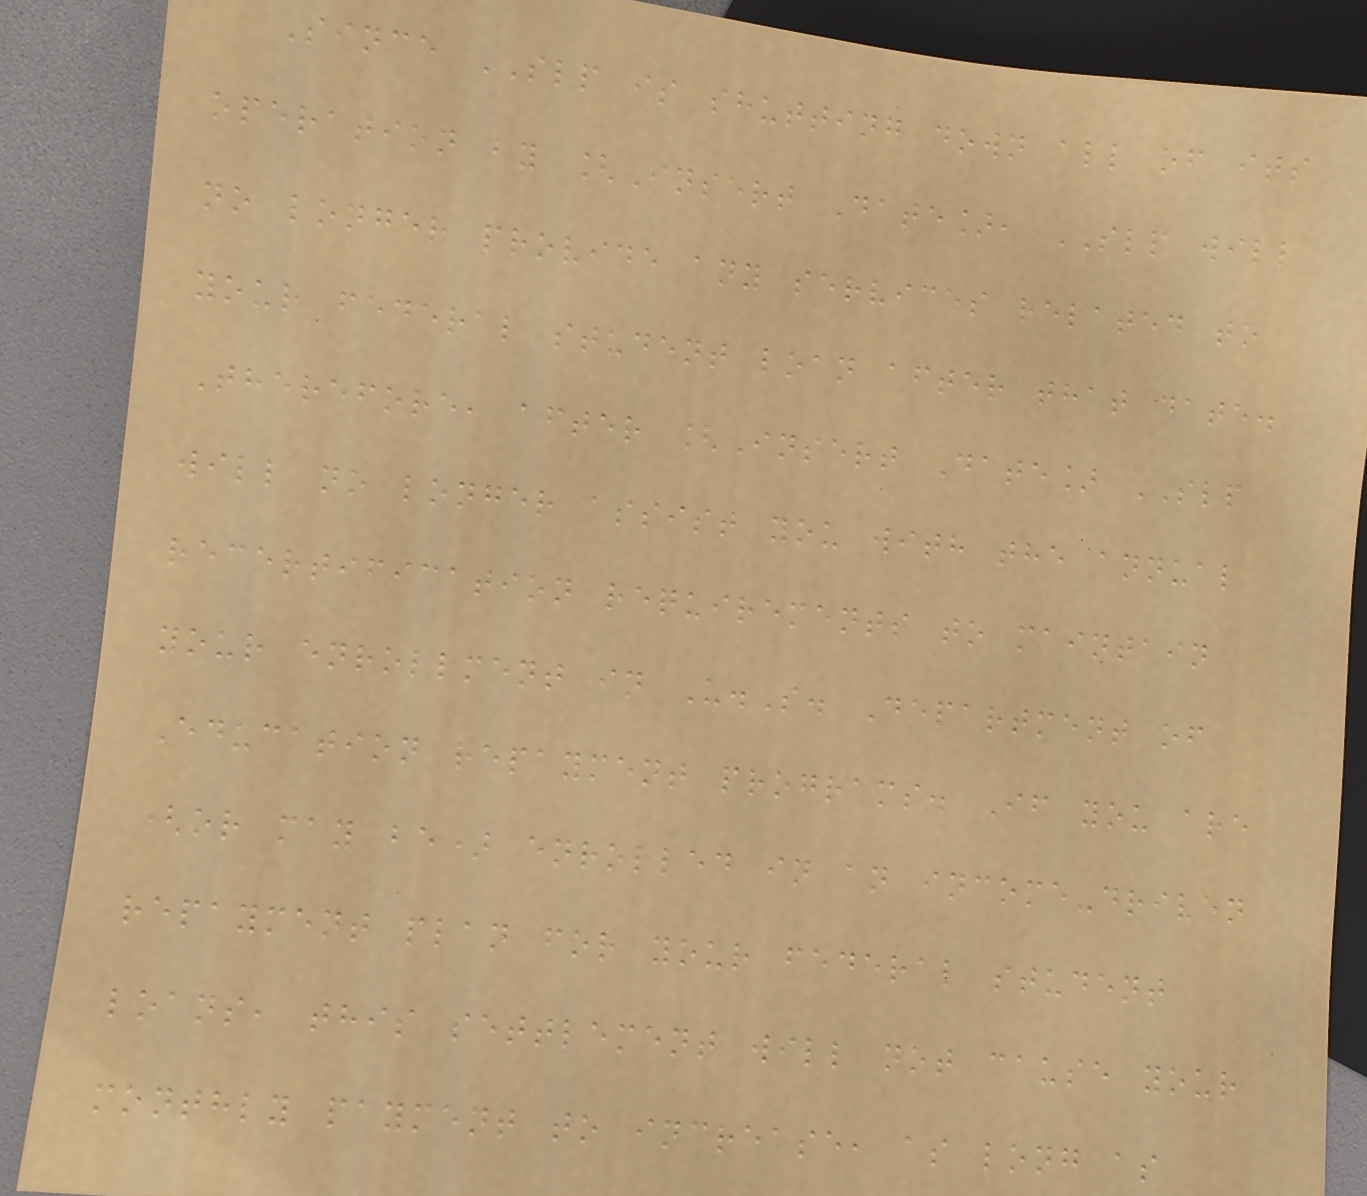Since SLP is shutting down all of its
operation by [Insert Date], SLP will
no longer provide any services related to
your federal student loan after that date.
Therefore, after [Insert Date] SLP
will no longer assist you with the annual
recertification requirements to maintain
your enrollment in U.S. Department of
Education repayment programs. If you are
(or may be) enrolled in an income-driven
repayment plan for your federal student
loans, this settlement will not cause your
monthly payment to increase, as long as
